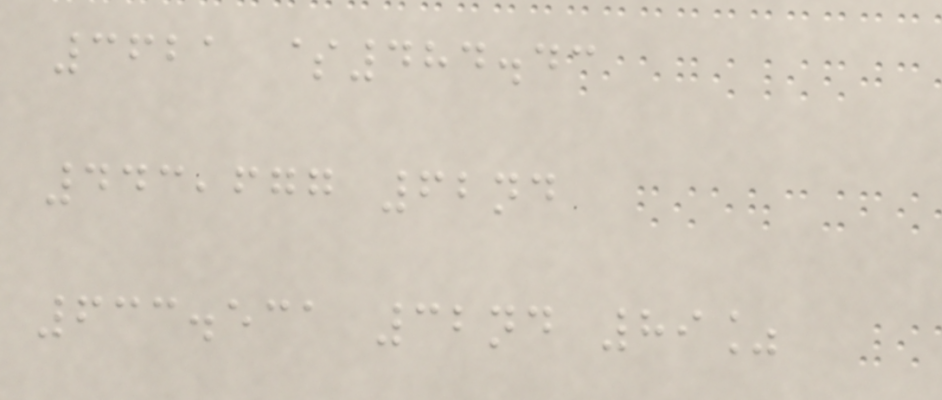3621 $484.43
443,677 62nd
633.531 32nd 89%
